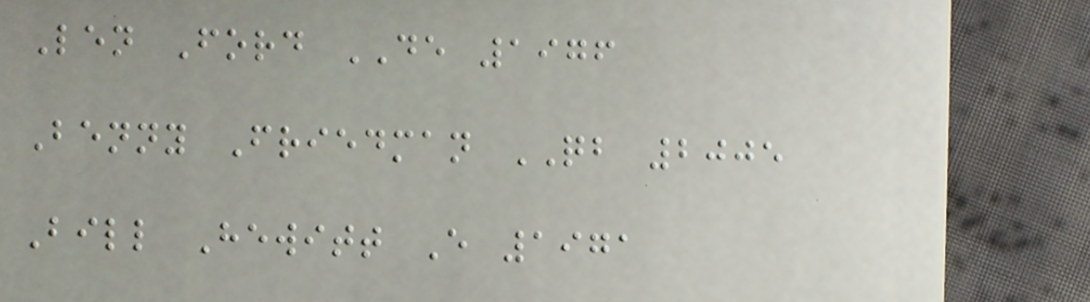Len Ford DE 1976
Benny Friedman QB 2005
Bill Hewitt E 1971
